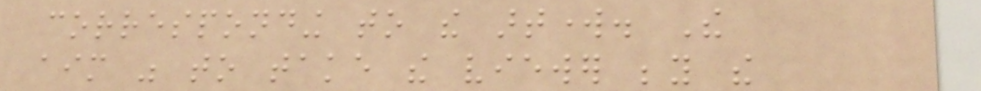corresponding to the artwork. The
aim was to take the viewer beyond the
